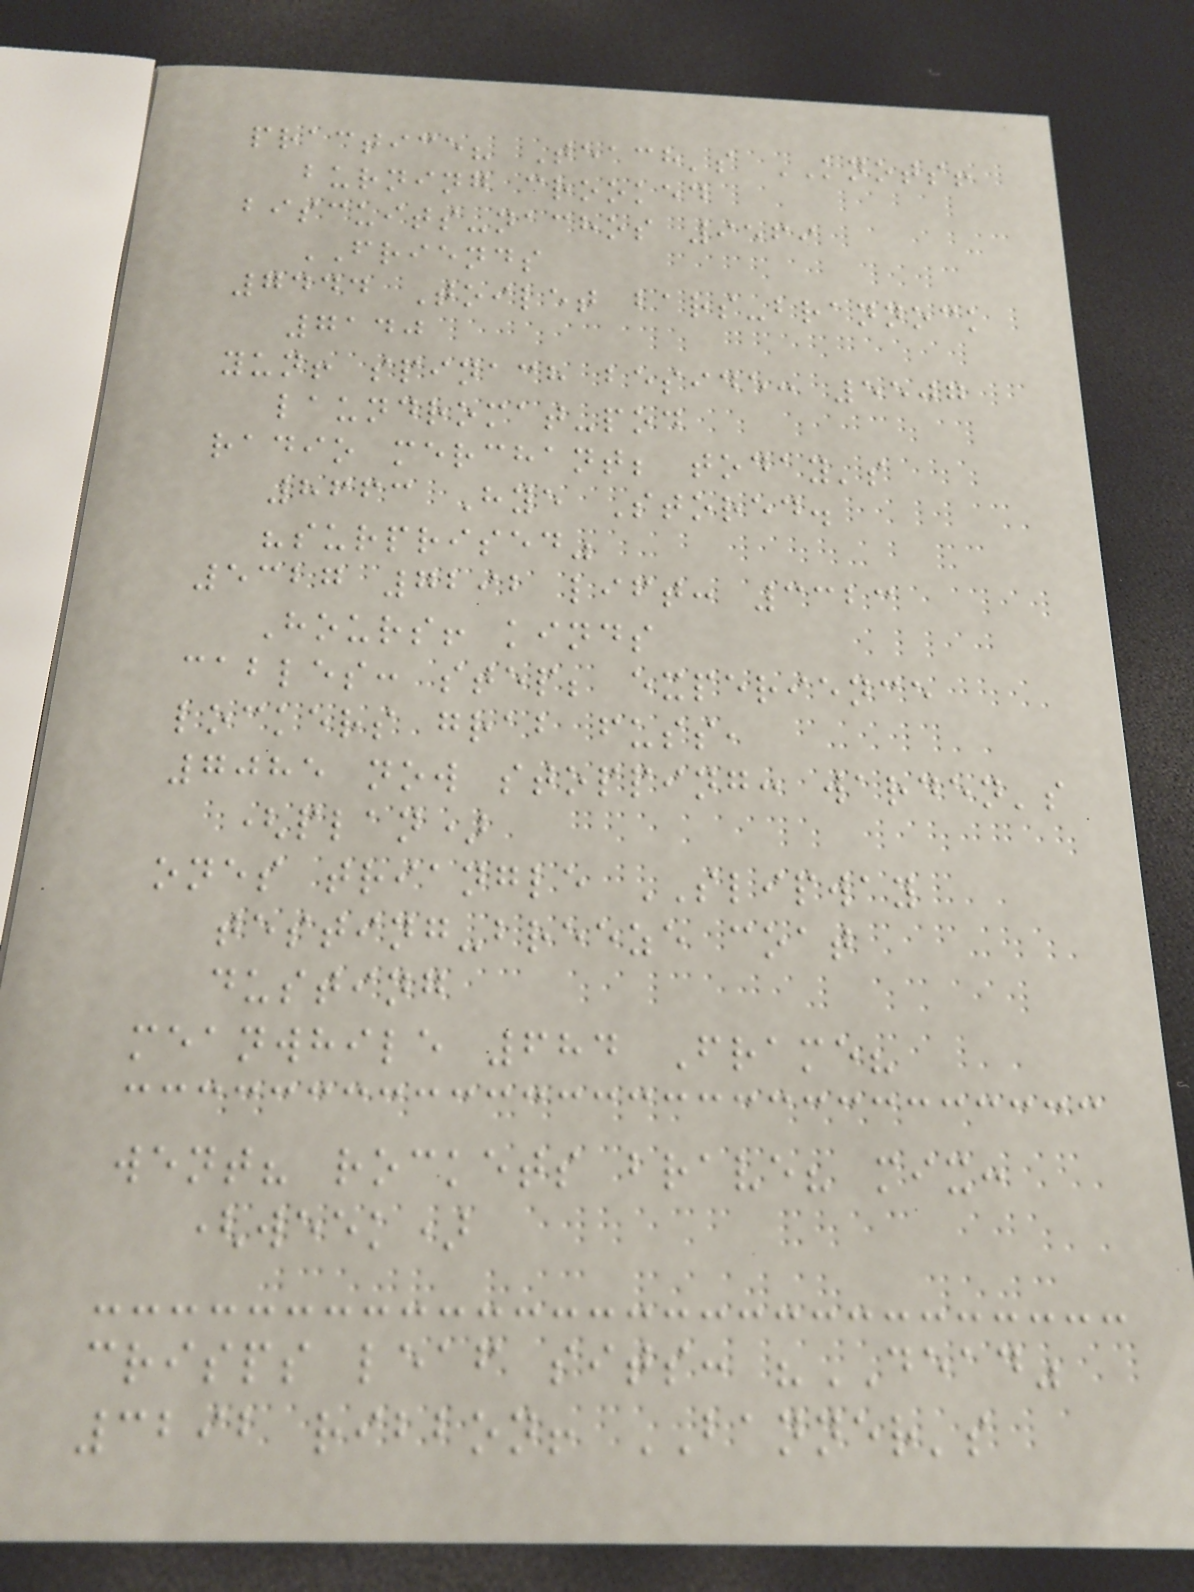practice? Teach's KNOTS!
burning crooked
biscuits-nachos 9569
FRIENDS
7444 Toilet bars-brannock
7140
yun! spinach beside: 5507
laundromat-pod
radio merchant; today's
8663 Hye Stored.
"surprised"
5327 7292 lift: 3323
Hours! kinds
cables: step; experience
lockers grab fuss,
7085 now stopping: warden's
(plan)
ones triangle SLIPWAY
testing-breeze coat
dusting
meanwhile 684 Frame?
went? rockets brave? mix:
(week)
crisps leaf sits: "DEAD"
3292 ribbon! BANNER's
